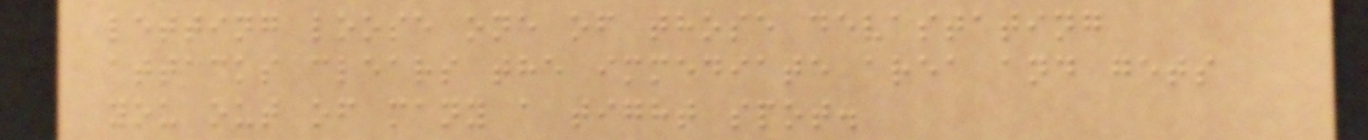letting loose one of those devastating
attacks clears the immediate area and gets
you out of many a tight spot.
